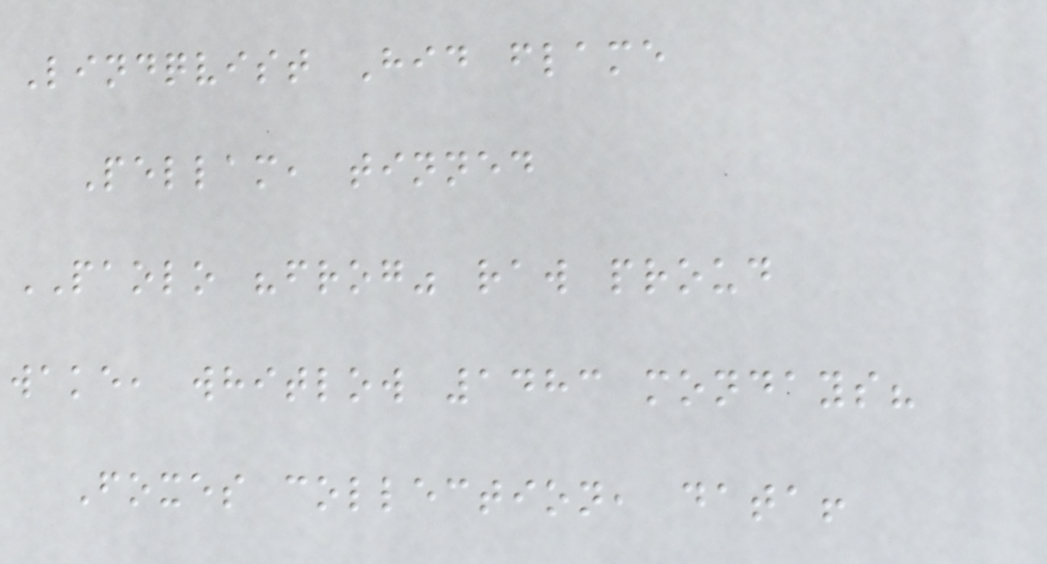Lindqvist Hid flame
Pellam, tinned
PAOLO "frog" raw proud
wake, whitlow 1483 mondays?
Foxes collection, data!
